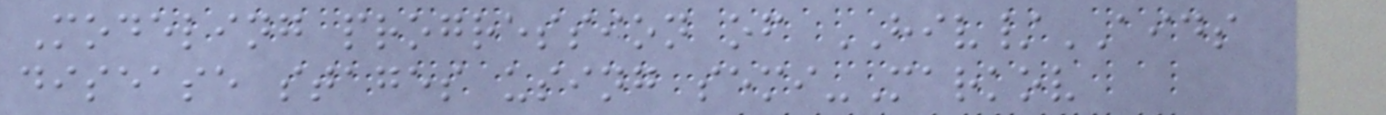Modeling progression of HIV/AIDS
disease stages using semi-Markov
